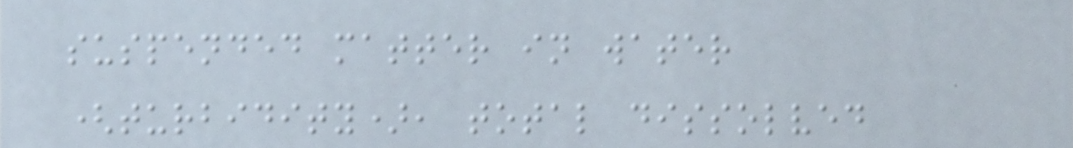suspended matter in water
(turbidity), total dissolved
